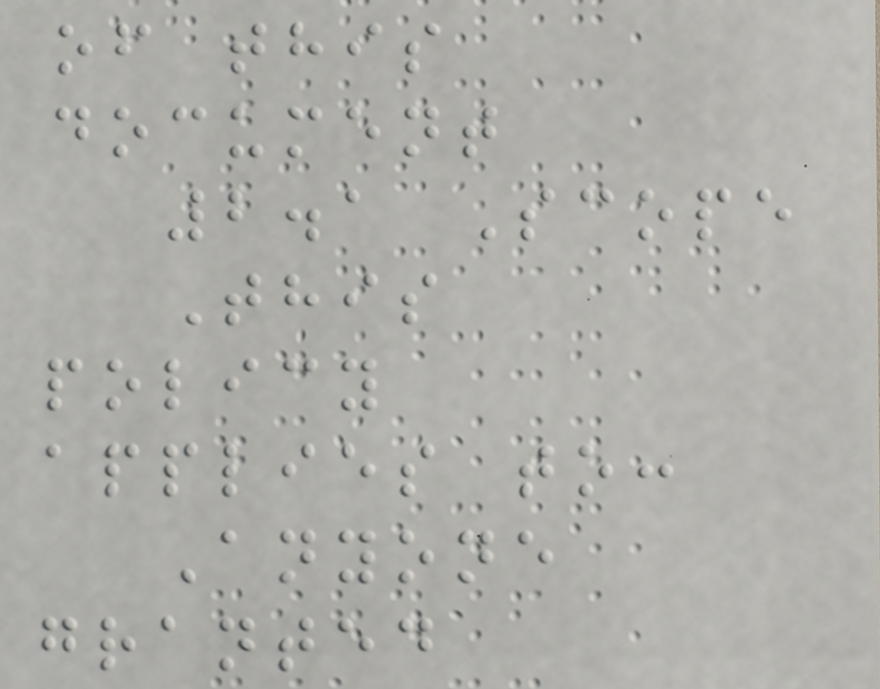of this
document
2.1 Scope
This
policy
applies to:
Anyone
granted
